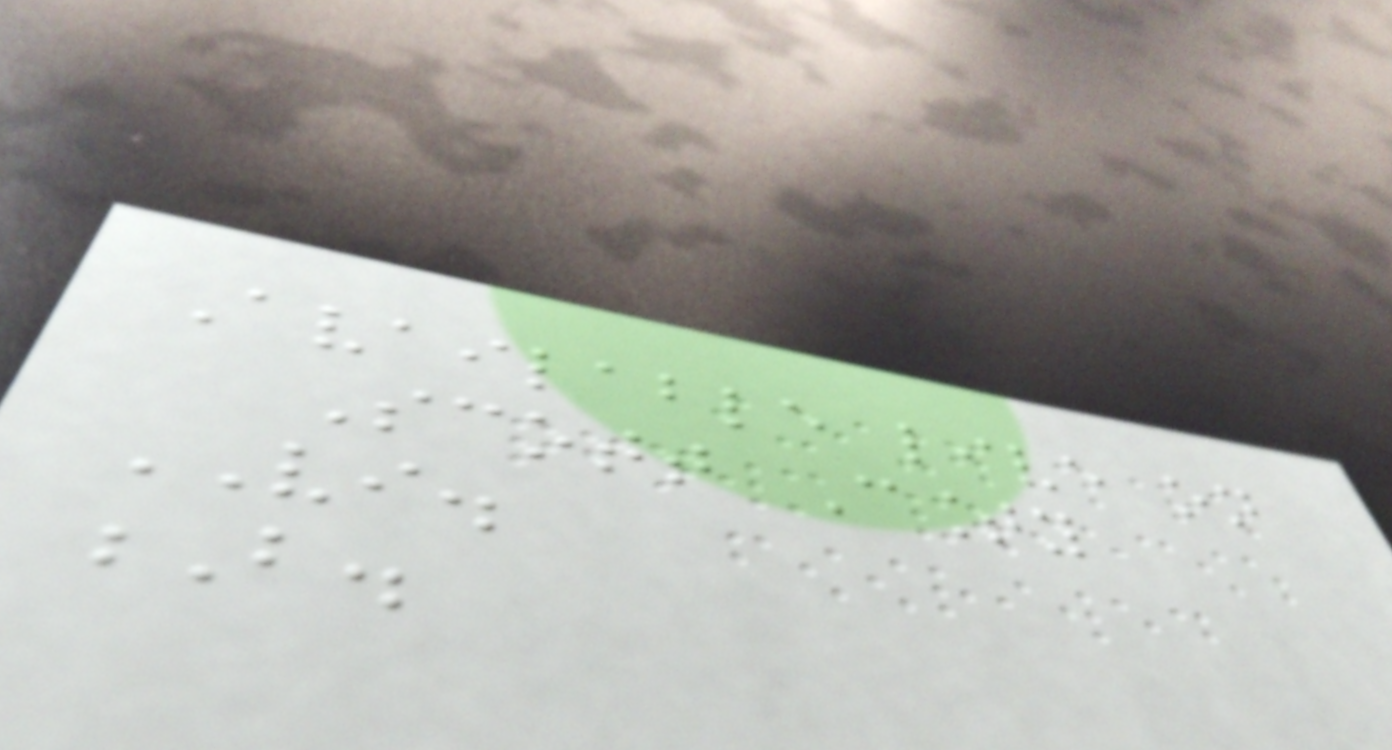Available live on
Scott County
VI.
B.
